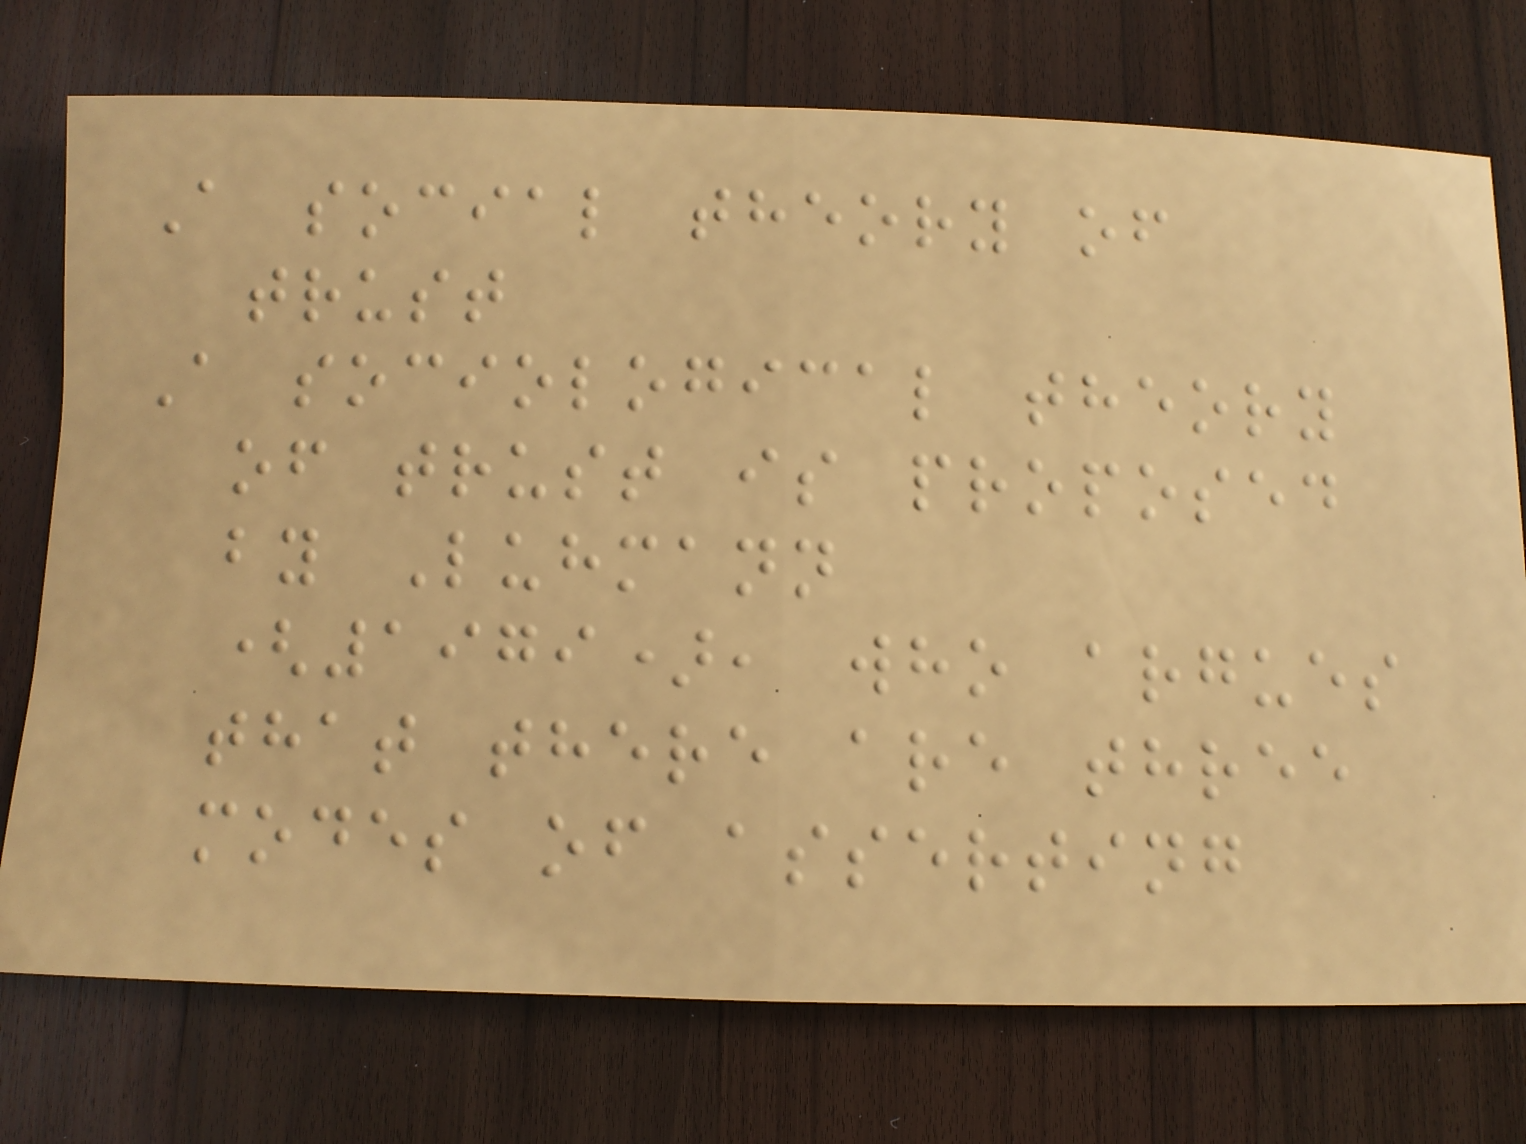A social theory of
trust
A sociological theory
of trust is proposed
by Luhmann
(1979), who argues
that there are three
modes of asserting
